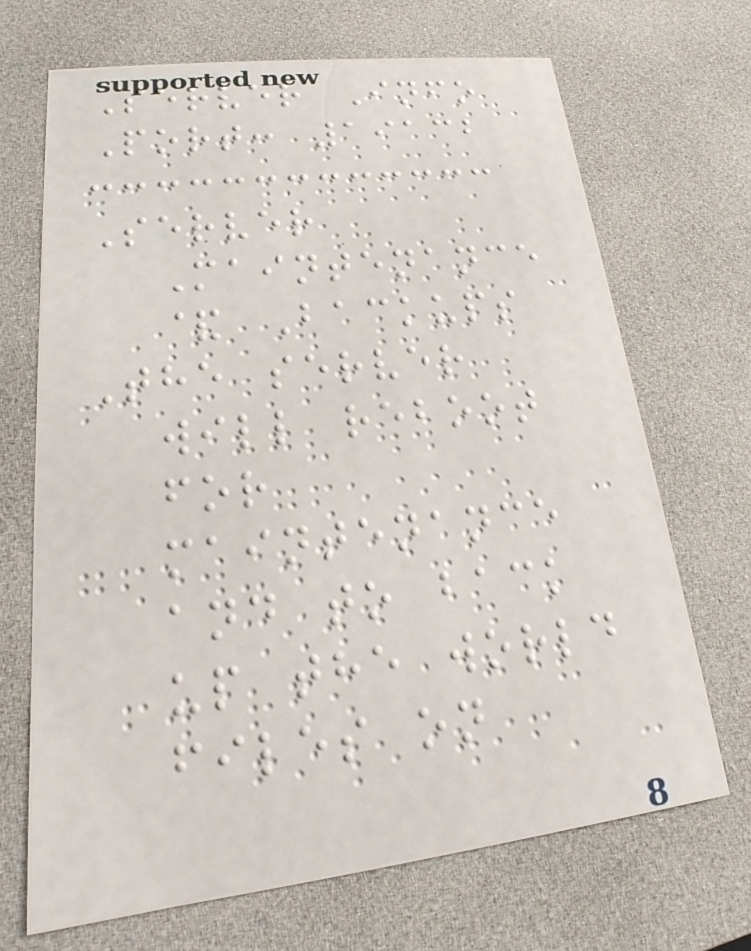Server Info
Port: 19132
Server
Maintenance
& Backups
The server
will reboot
for
maintenance
and to back
up the world
files on
